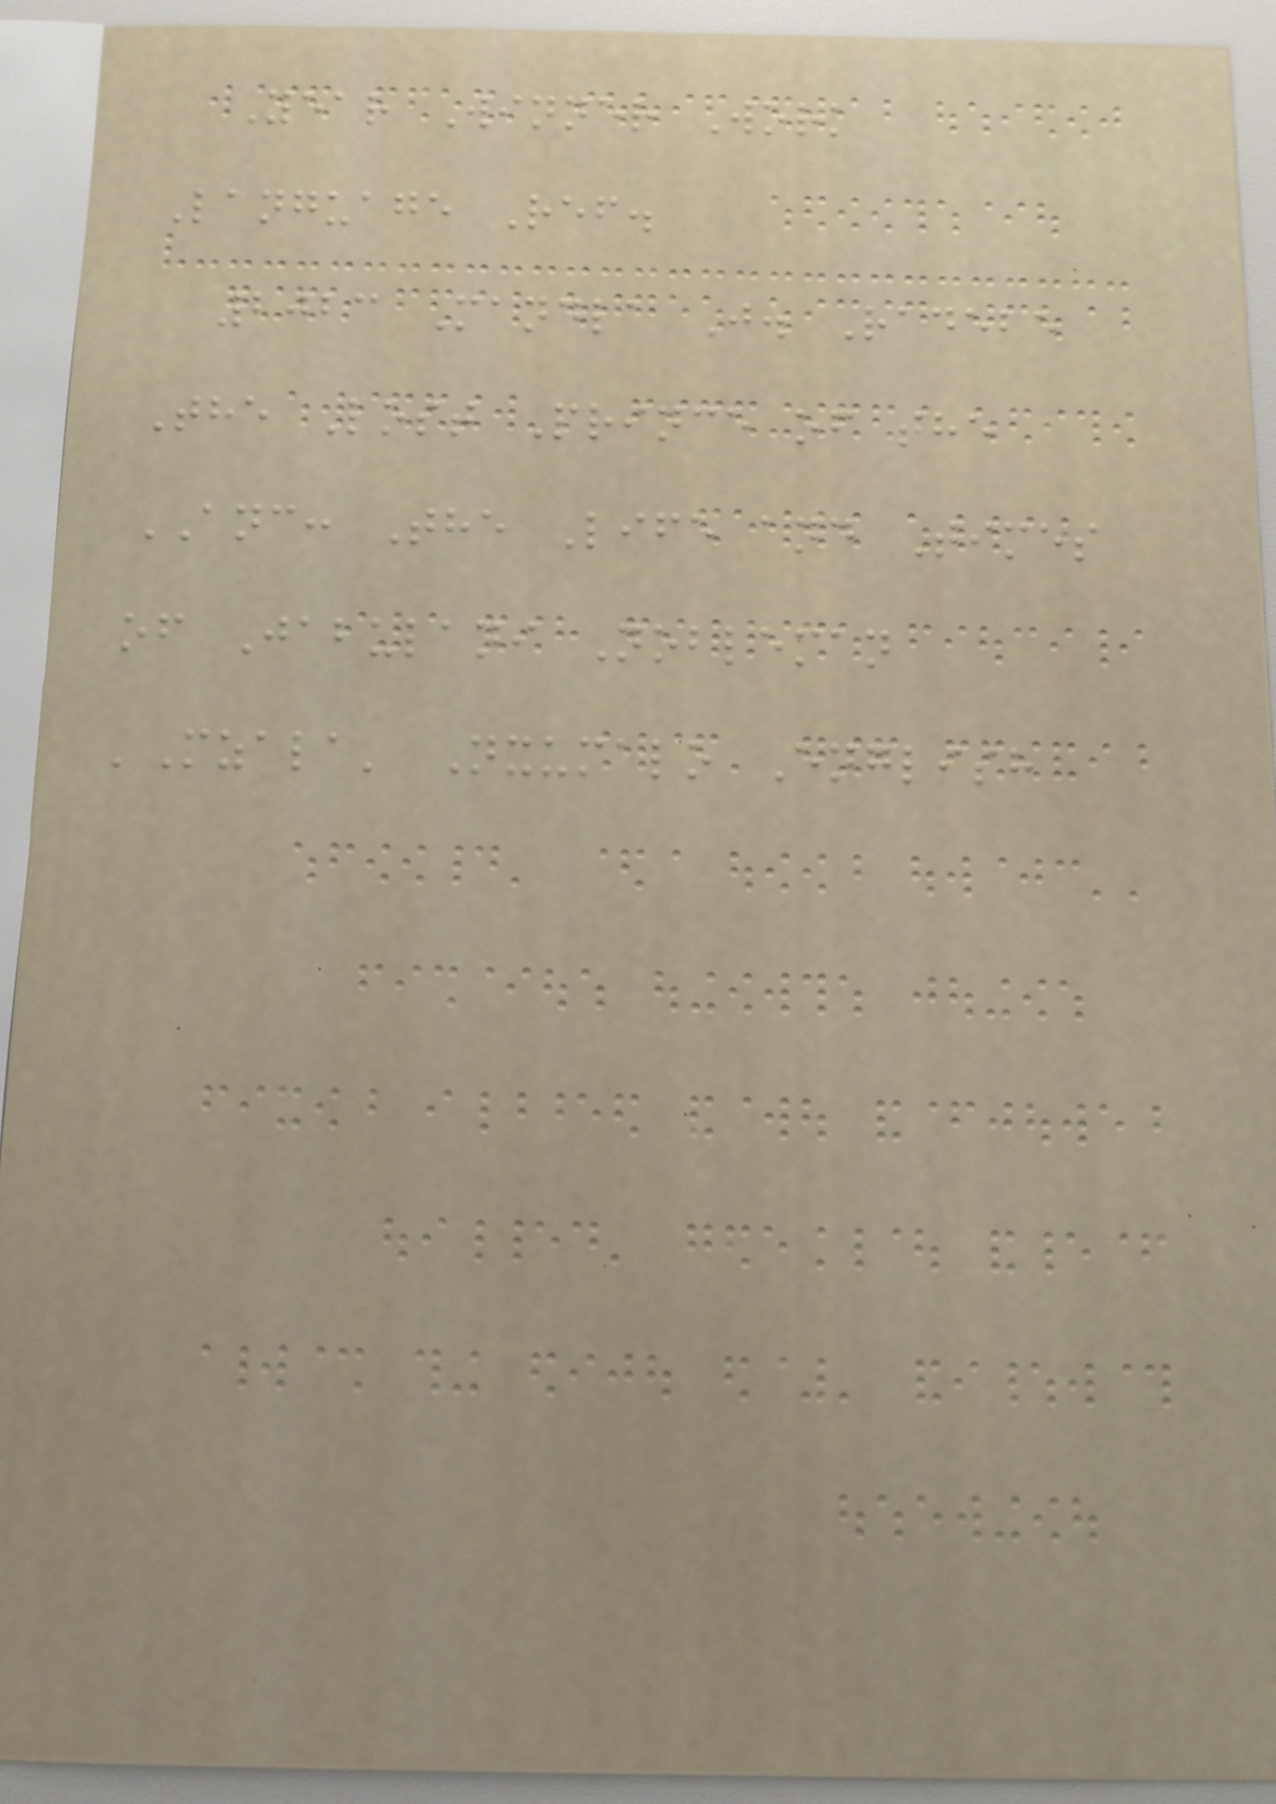Year Winner Work
Language Ref.
2023 Mandla J. Radebe
The Lost Prince of the
ANC: The Life and Times
of Jabulani Nobleman
'Mzala' Nxumalo English
